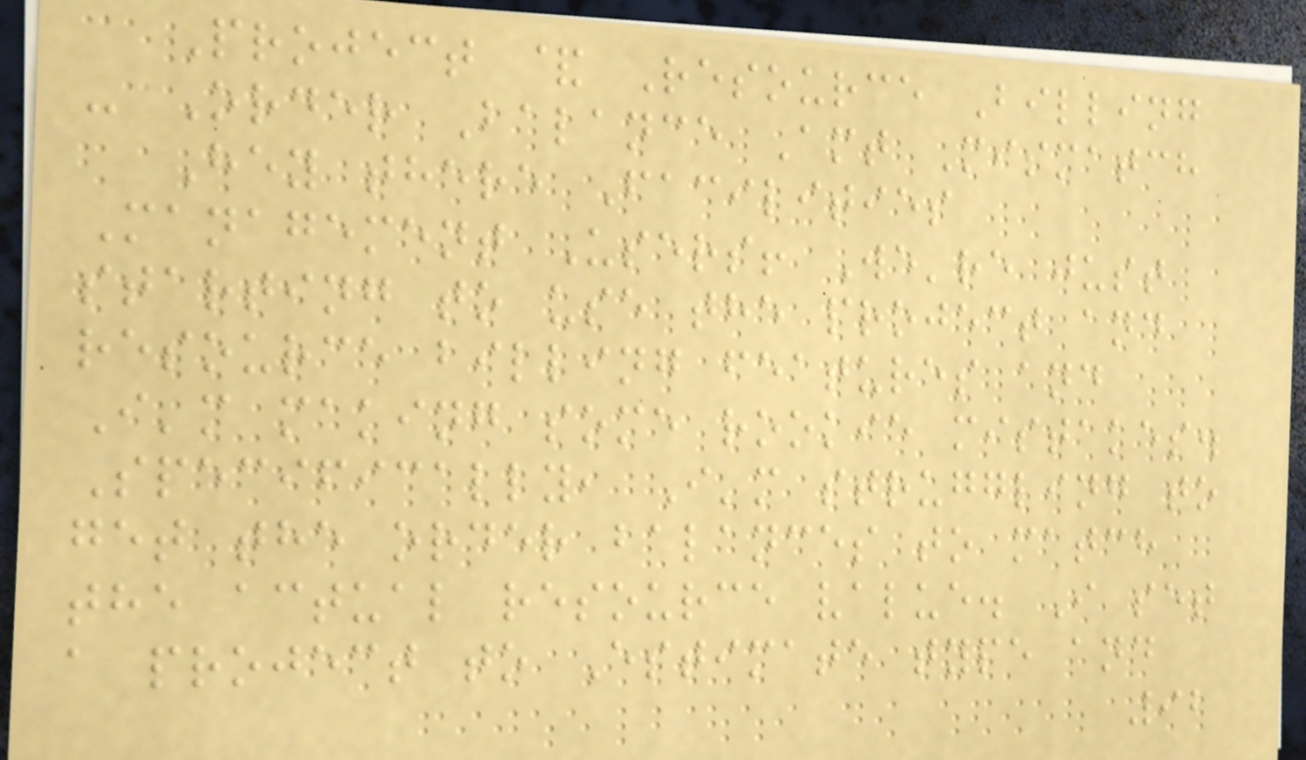Project & Resource Billing
- Order Balance Amt Mismatch
Hey there Facilities
Management Users! We're just
starting to use the project and
resource billing features and
I'm making some rookie mistakes.
Specifically, I'm struggling to
get the order balances to match
the actual resource value. I set
a project to Estimate type and
92
